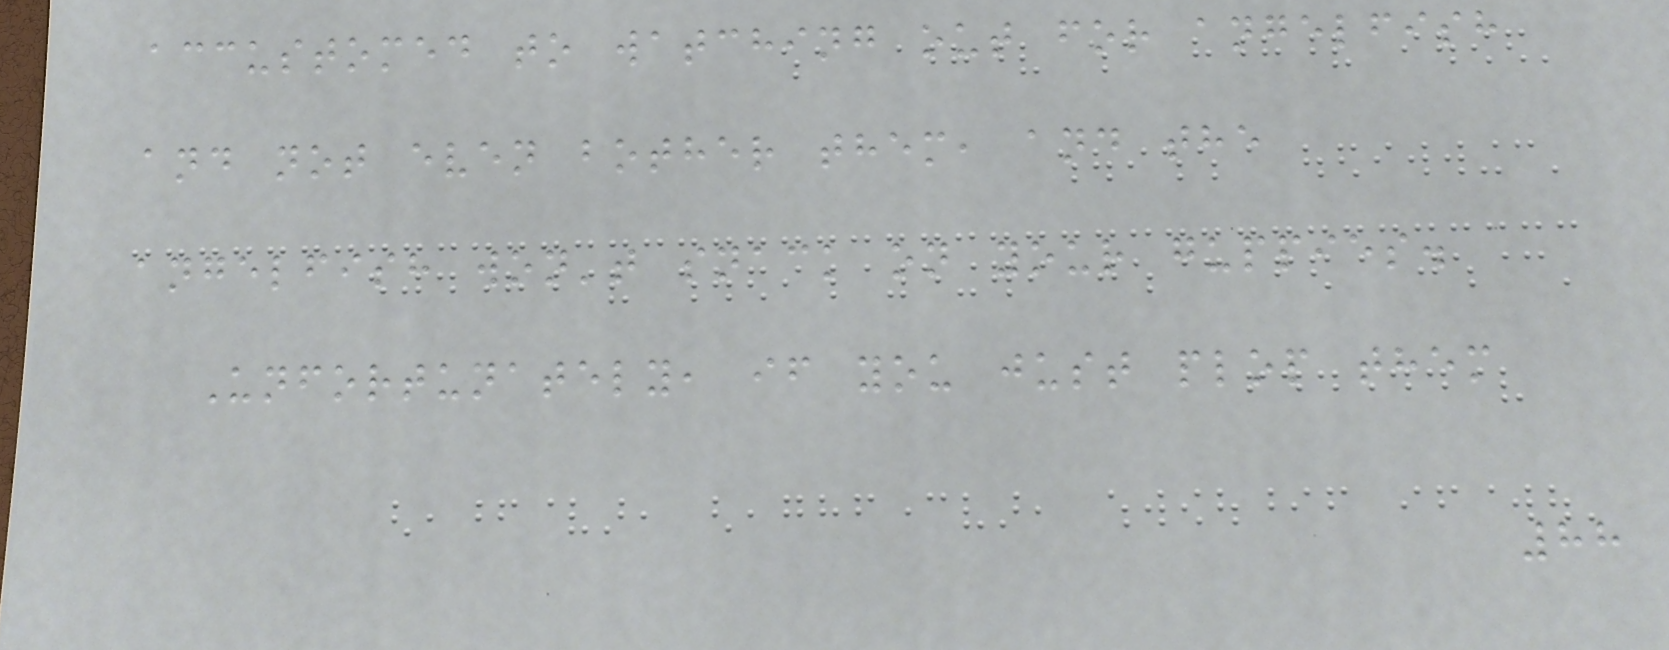accustomed to watching out for angelfish
and not even bother them, and the
angelfish won't snack on your guppies.
Unfortunately, if you just plop them
88
